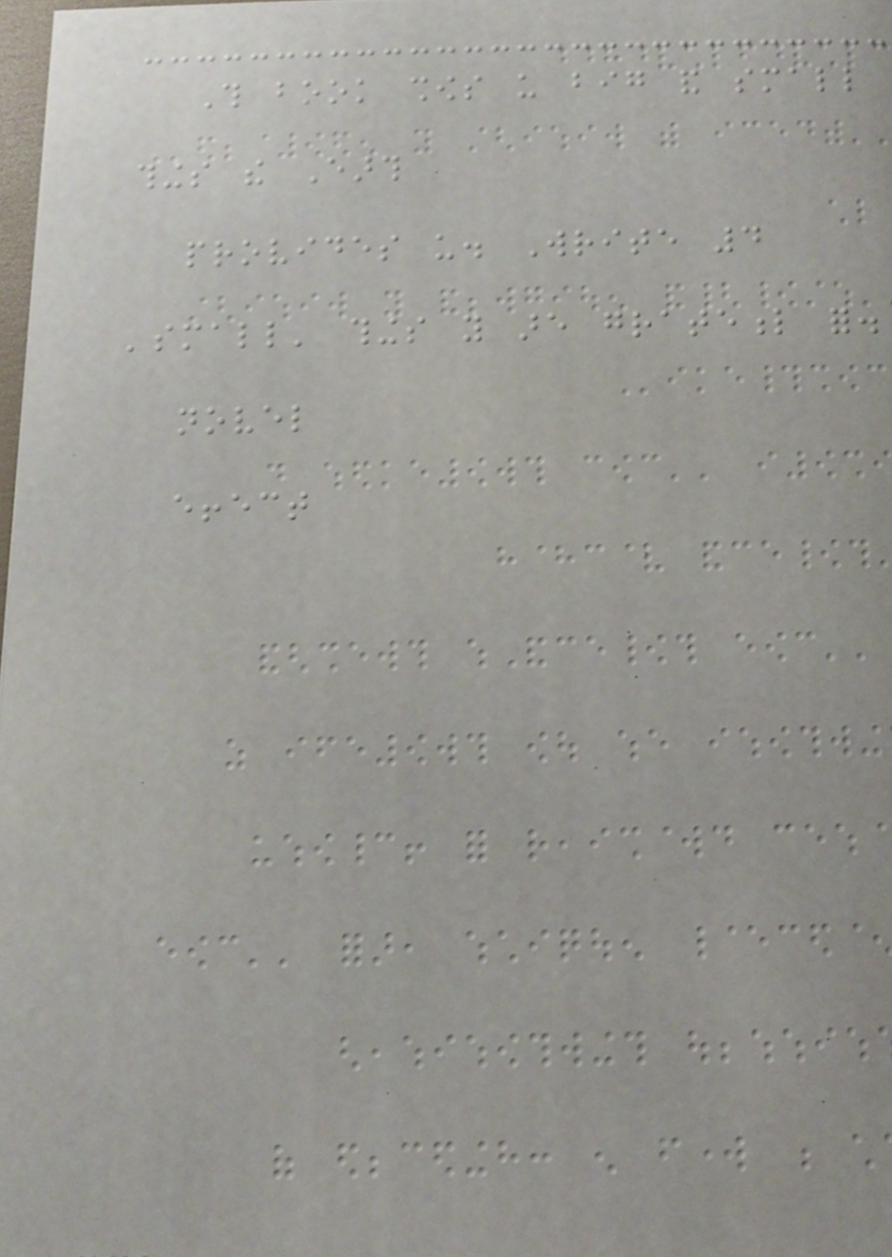This book shows us big and small
things the Earth
provides us. Write 4
'small' things you are grateful for.
novel
effect
